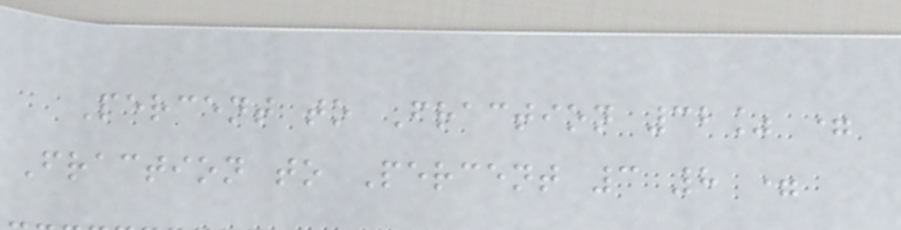Percent to Fraction 32% =
Fraction to Percent 3 8 =
